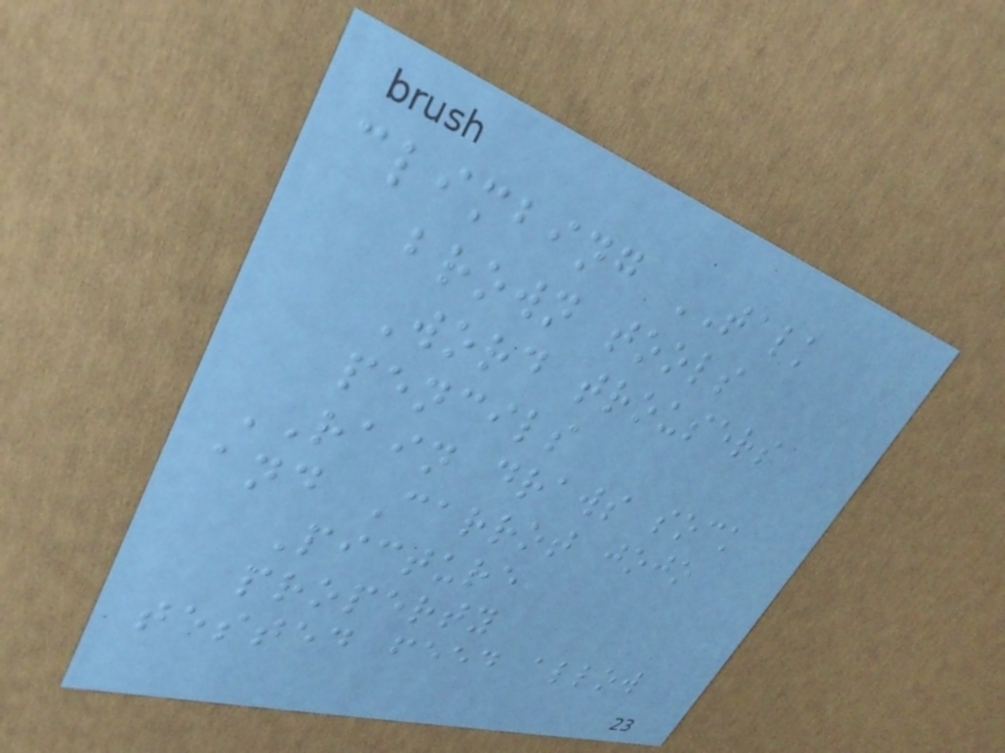climbing TALK
brown tools
Word trousers
pencils
RAIN draws sock
and Carrot jojo
Picture
property
tested feed allow
